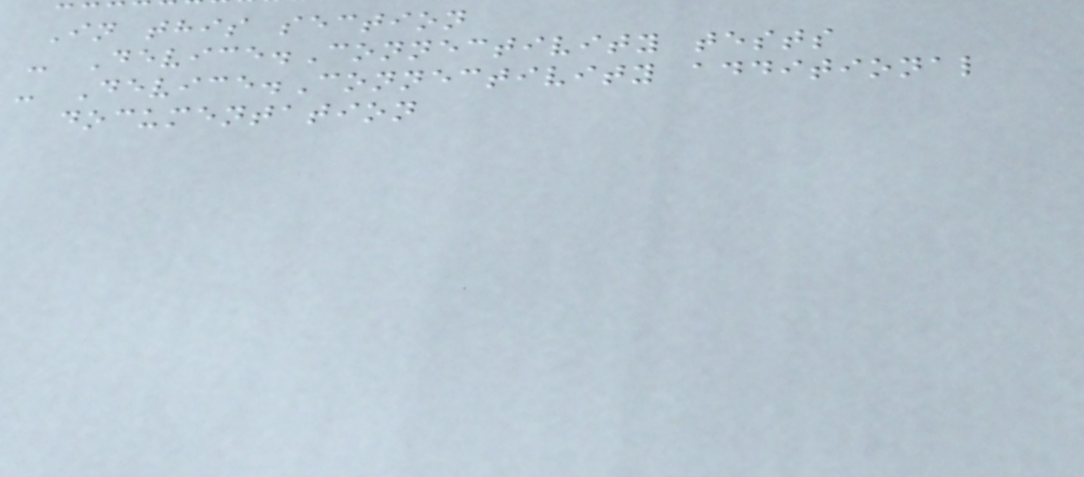In this section
- Device.Connectivity tests
- Device.Connectivity additional
documentation
